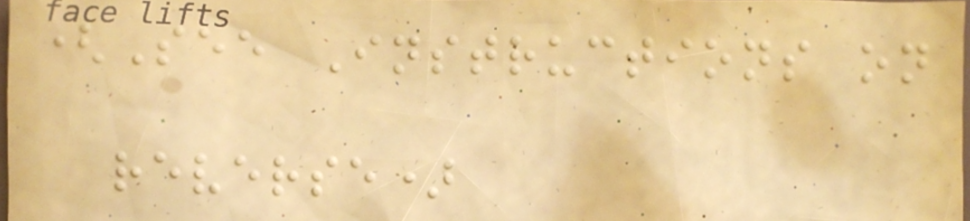(See Instructions on
reverse)
